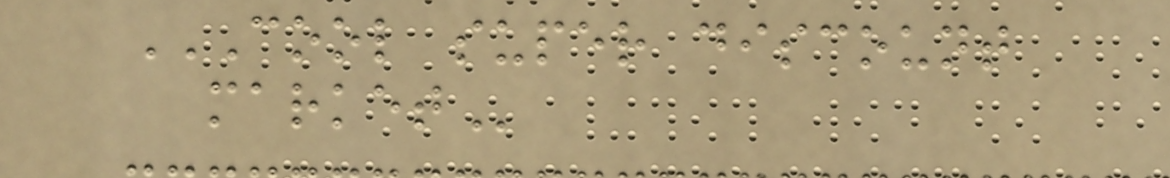COOL SUPER DISCOUNT
MARKET
